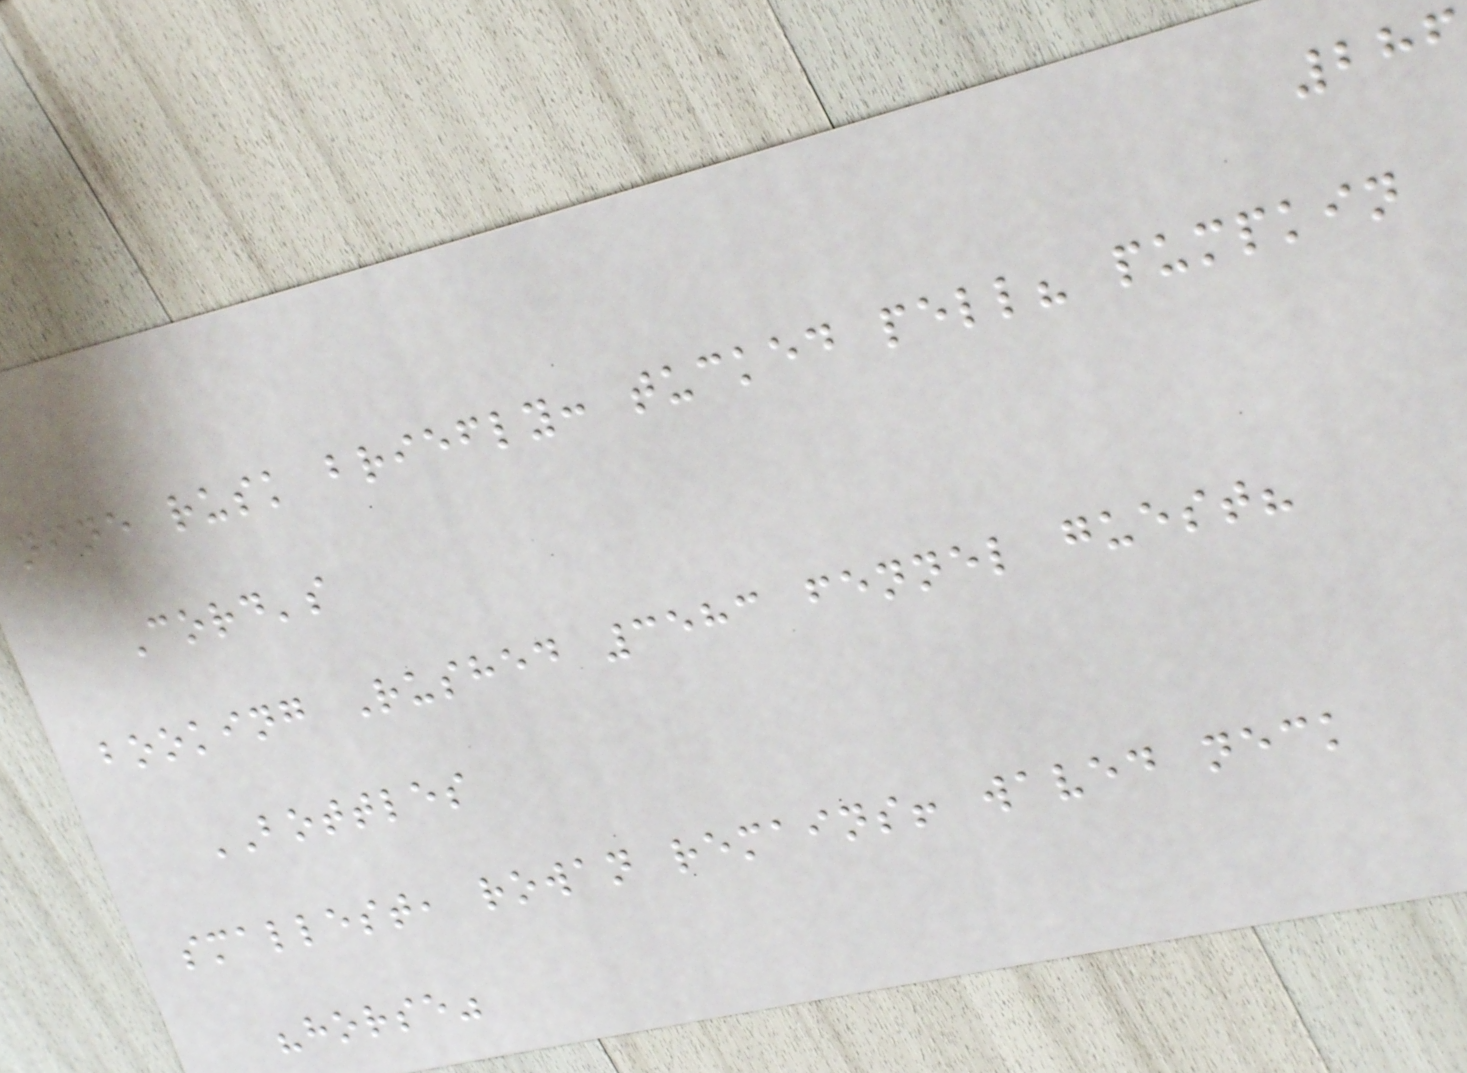286
nine rusk briefly: tucked pell? pumpkin
Cord's
booking Rushed 3583 fennel guest?
BOTTLES
smallest, rowan remains! waved neck
"horse"
